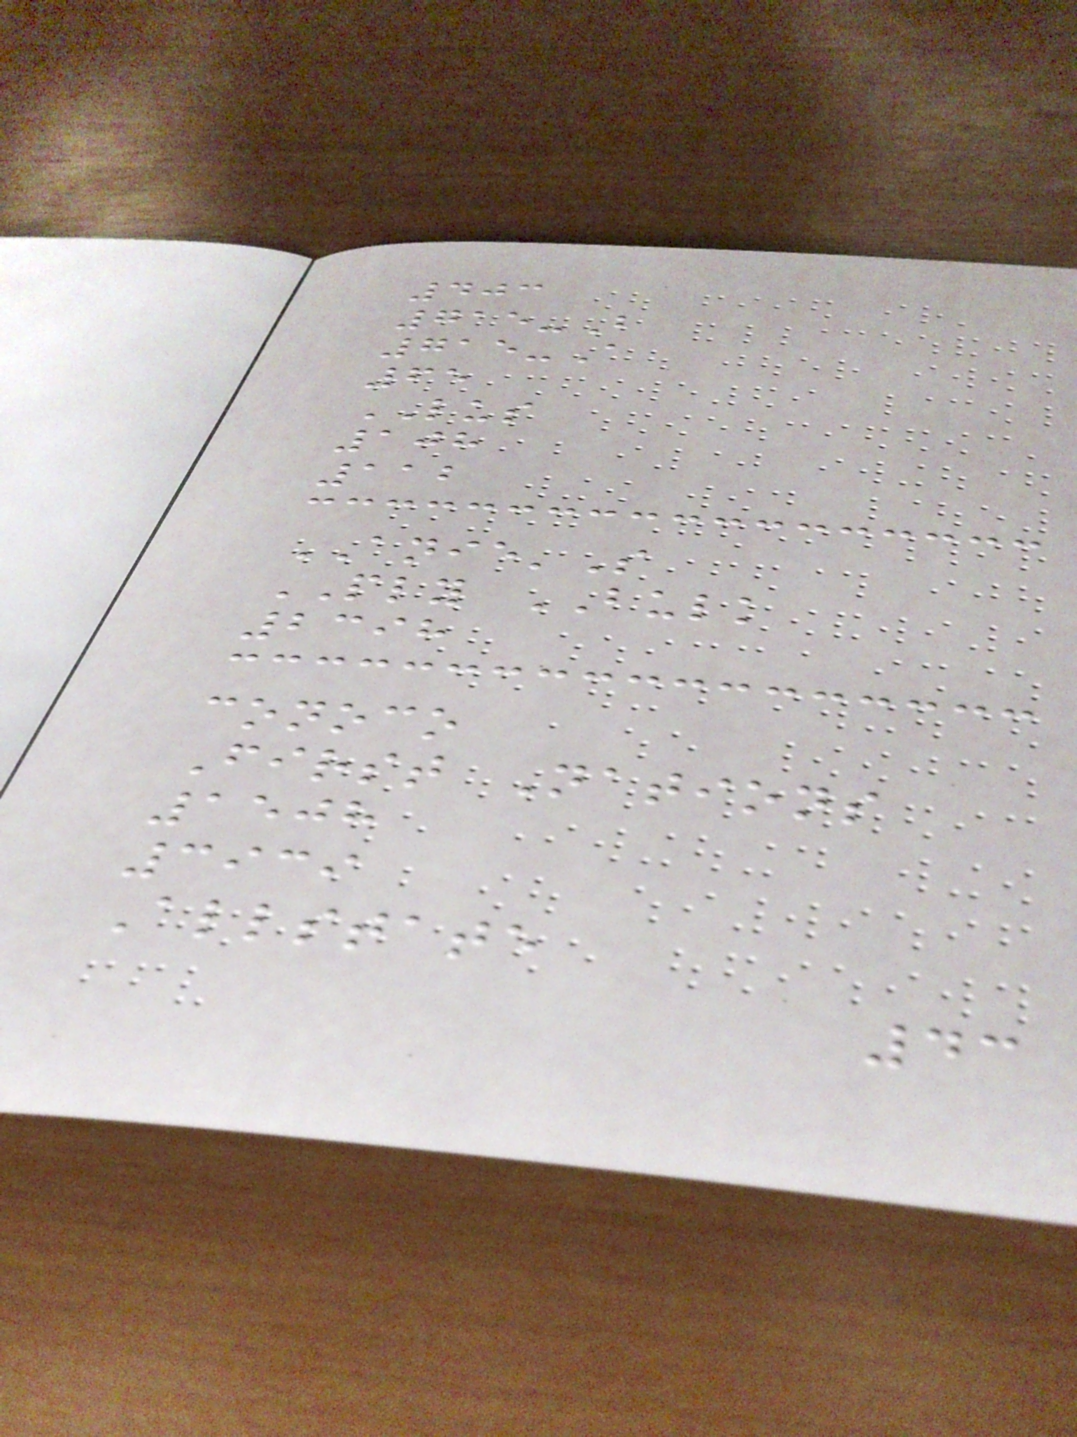403
715-B
715-A
65
LUS
108
112
ANIE'S
PLY BULK
2398
conoco
First Nations
1508
3939
Allstate
43
